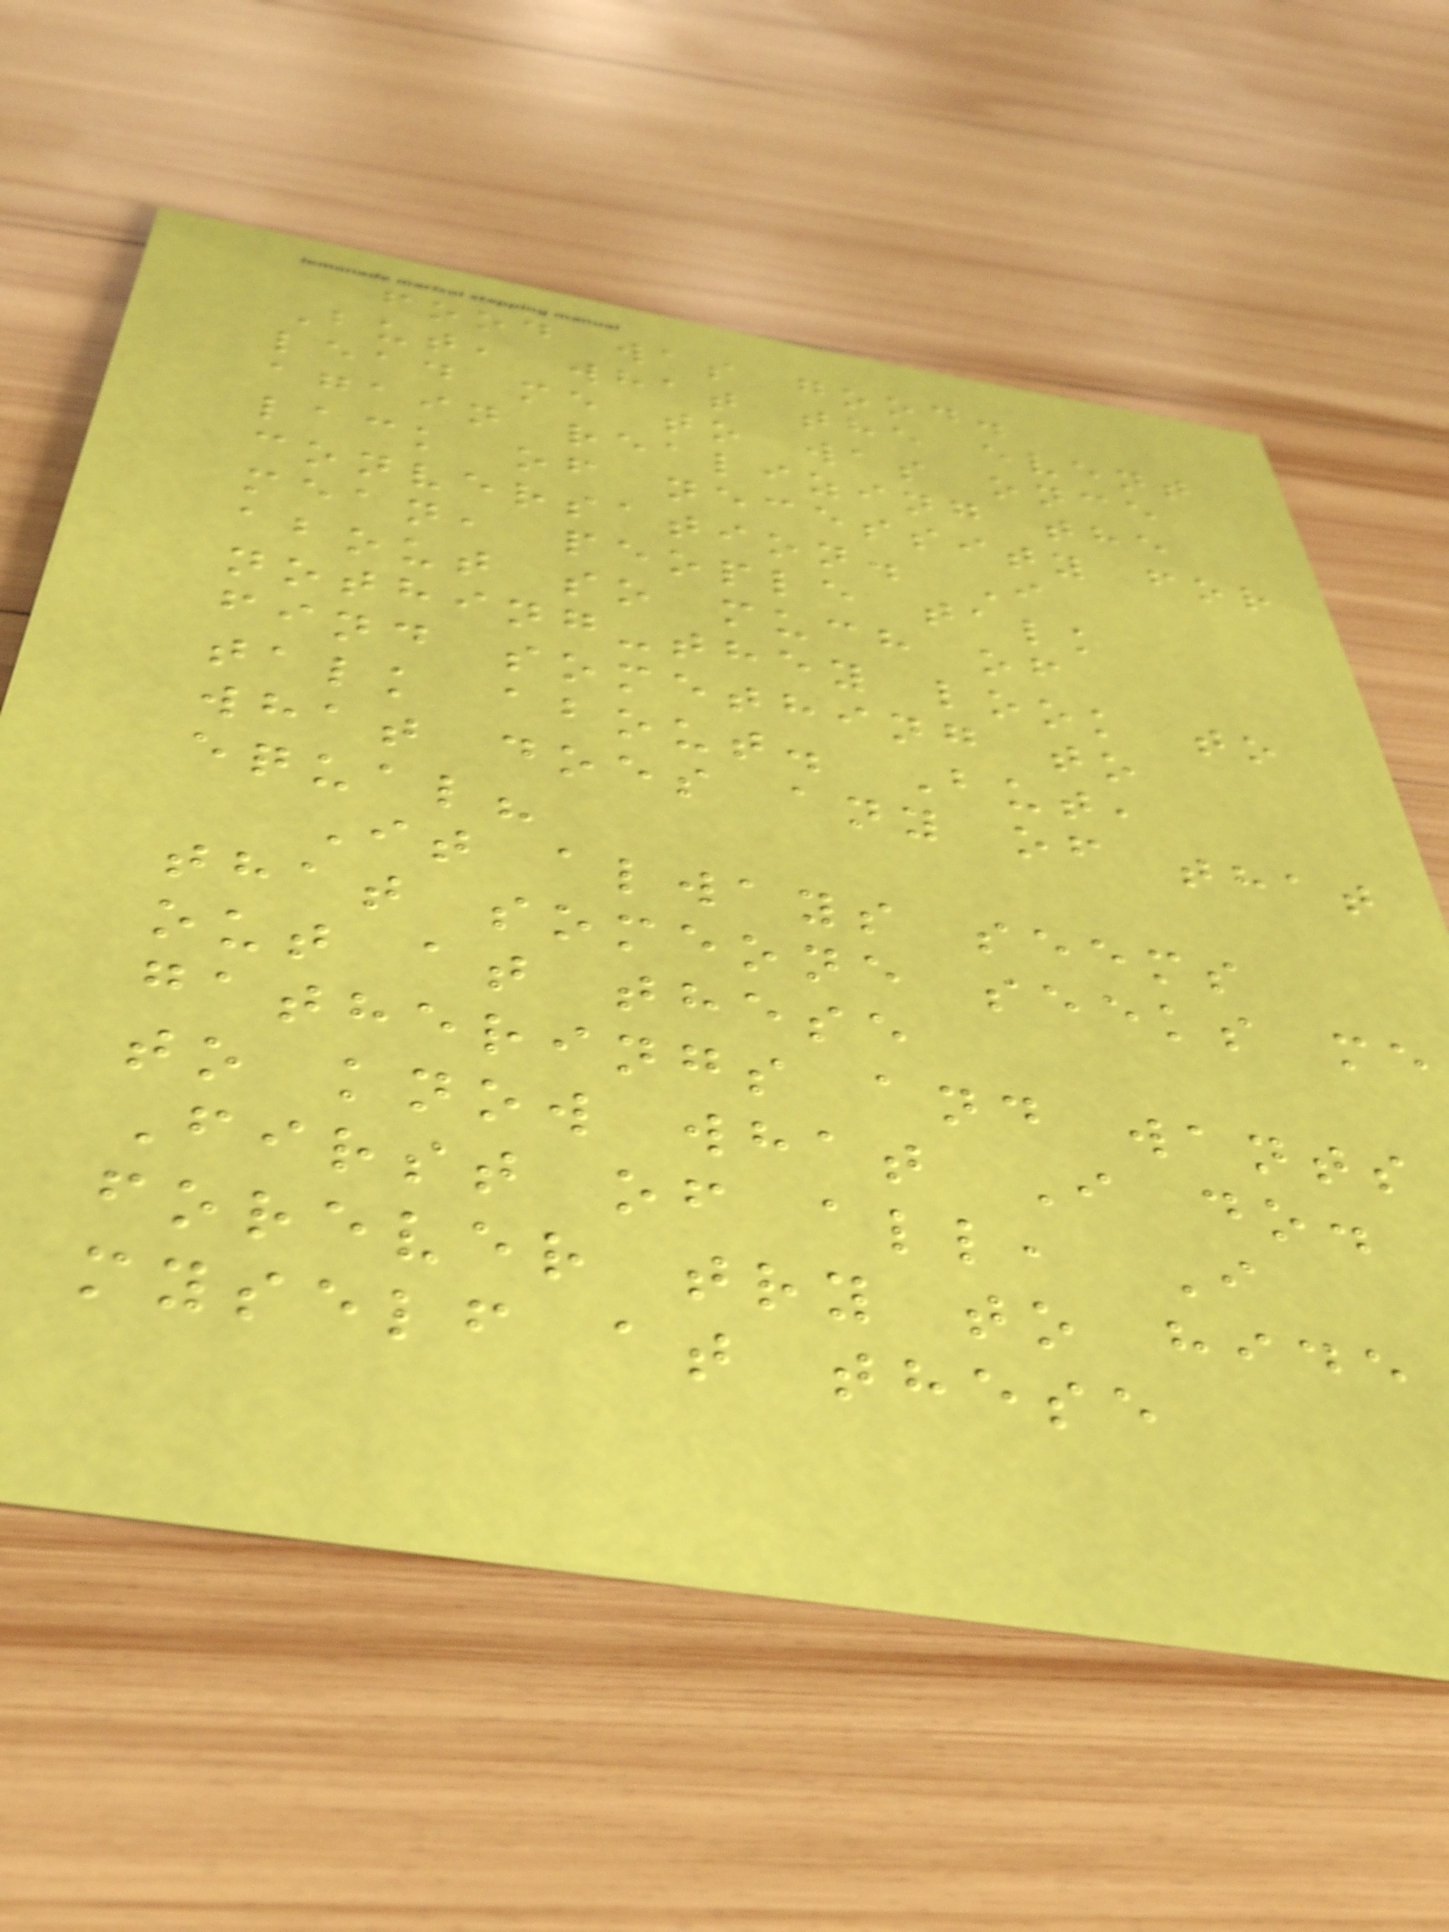food was good.
But, what the event
lead me to was once
again realizing the
lack of necessity for
conversation. I
mean, people talk
about so much of
nothing-they look to
find something to
talk about. But,
what does any of that
equal?
It always seems
that someone seeks me
out at these
gatherings and wants
to know what I do.
First of all, I
forever try to hide
myself at these
